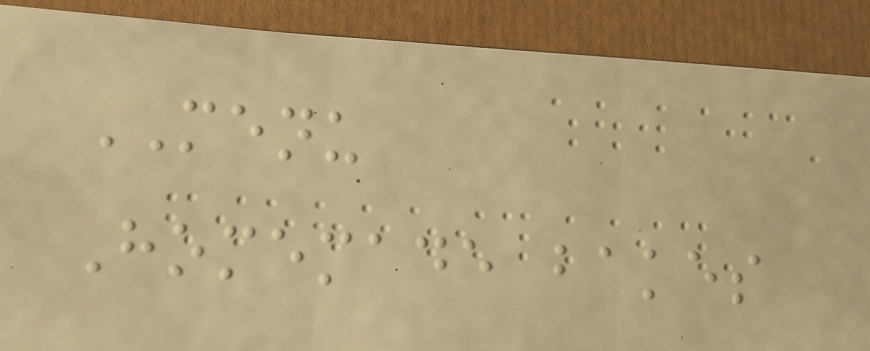MENU
Homemade bakes
